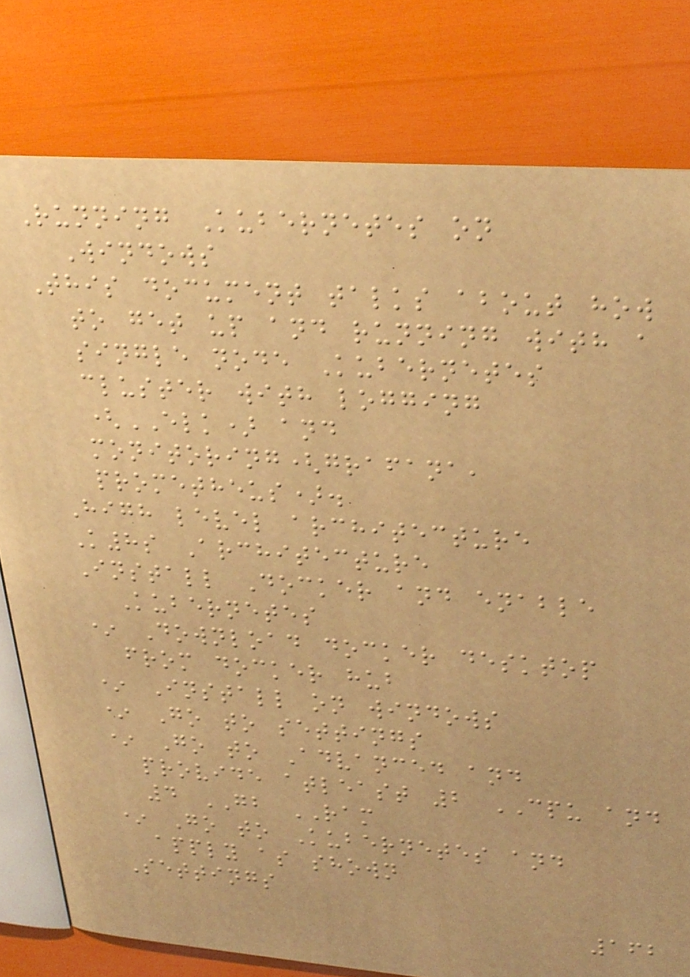Running Kubernetes on
Windows
This document talks about how
to get up and running with a
single node Kubernetes
cluster with logging
(ELK) and
monitoring(grafana,
prometheus).
High level architecture
K8s Architecture
Install Docker and enable
Kubernetes
* Download docker desktop
from docker hub
* Install on windows
* Go to settings
* Go to Advanced and
provide atleast 2 CPU and
4 GB RAM
* Go to Kubernetes and
apply as shown
Settings
162
